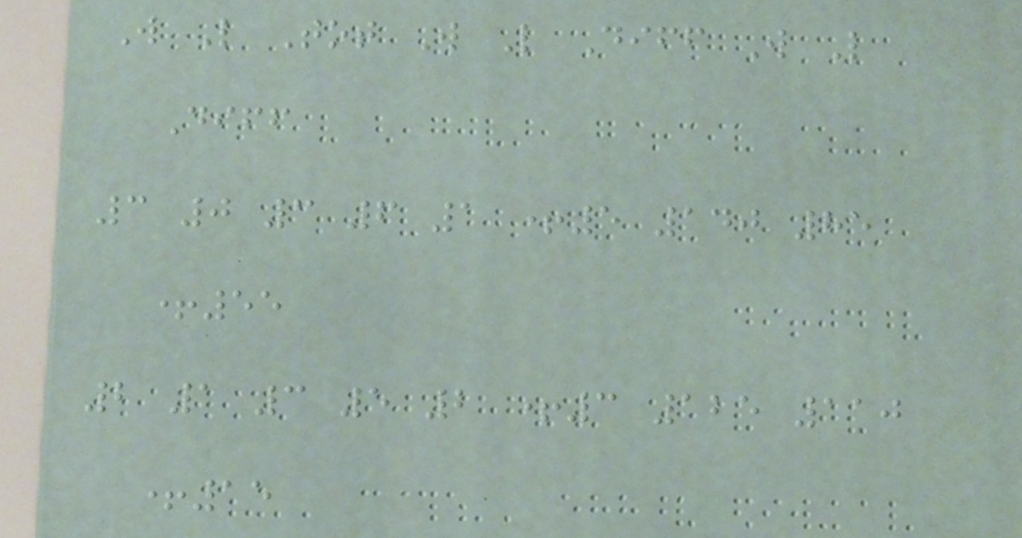W L Tot W L Diff W L
Diff
3 0 3 6 1 +5 140 85
+55
2 1 3 5 2 +3 125 110
+15
